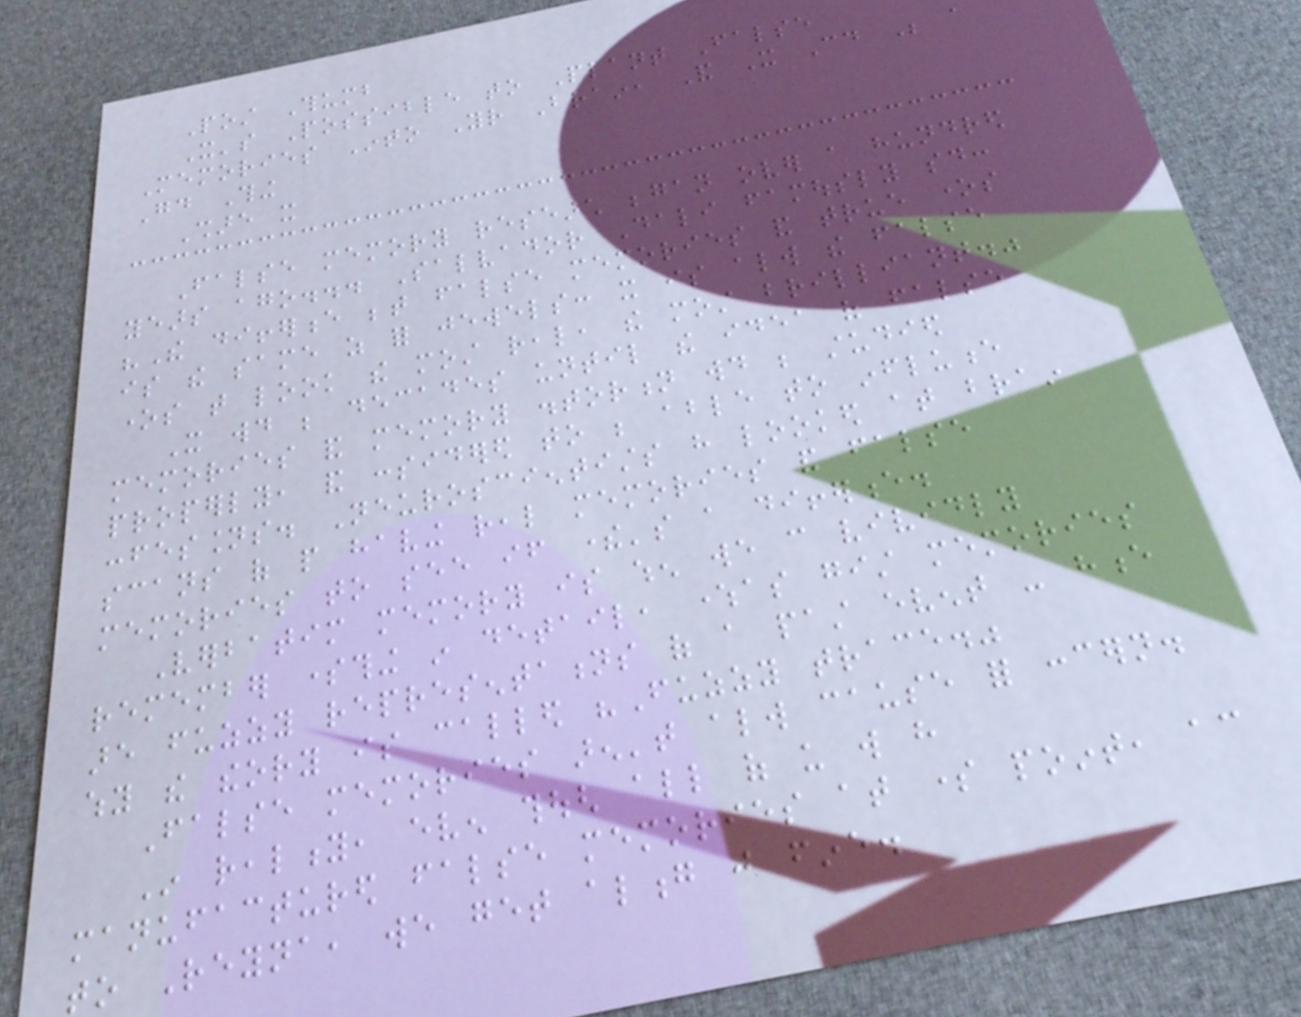Post Thumb
It's Possible to Plant False
Memories Into Your Brain, And It Could Be a
Good Thing
Share it
False memory research began over a hundred
years ago... Salvador Dali famously said:
"The difference between false memories and true ones
is the same as for jewels: it is always the false
ones that look the most real, the most brilliant."
It would be decades until the idea of false
memories and memory distortion would be studied
properly, and considered to be able to influence
confessions. Neuroscientists have looked at brain
scans of people having real memories and false
memories to see if there's a difference.
Verbatim memory is when we can vividly
remember something in detail, whereas gist memories
are fuzzy representations of a past event - hence
why the theory is called "Fuzzy trace."
False memories aren't always cause for concern.
In reality, even though all of us will have
manufactured false memories at some point, according
to Reyna, we get along just fine.
